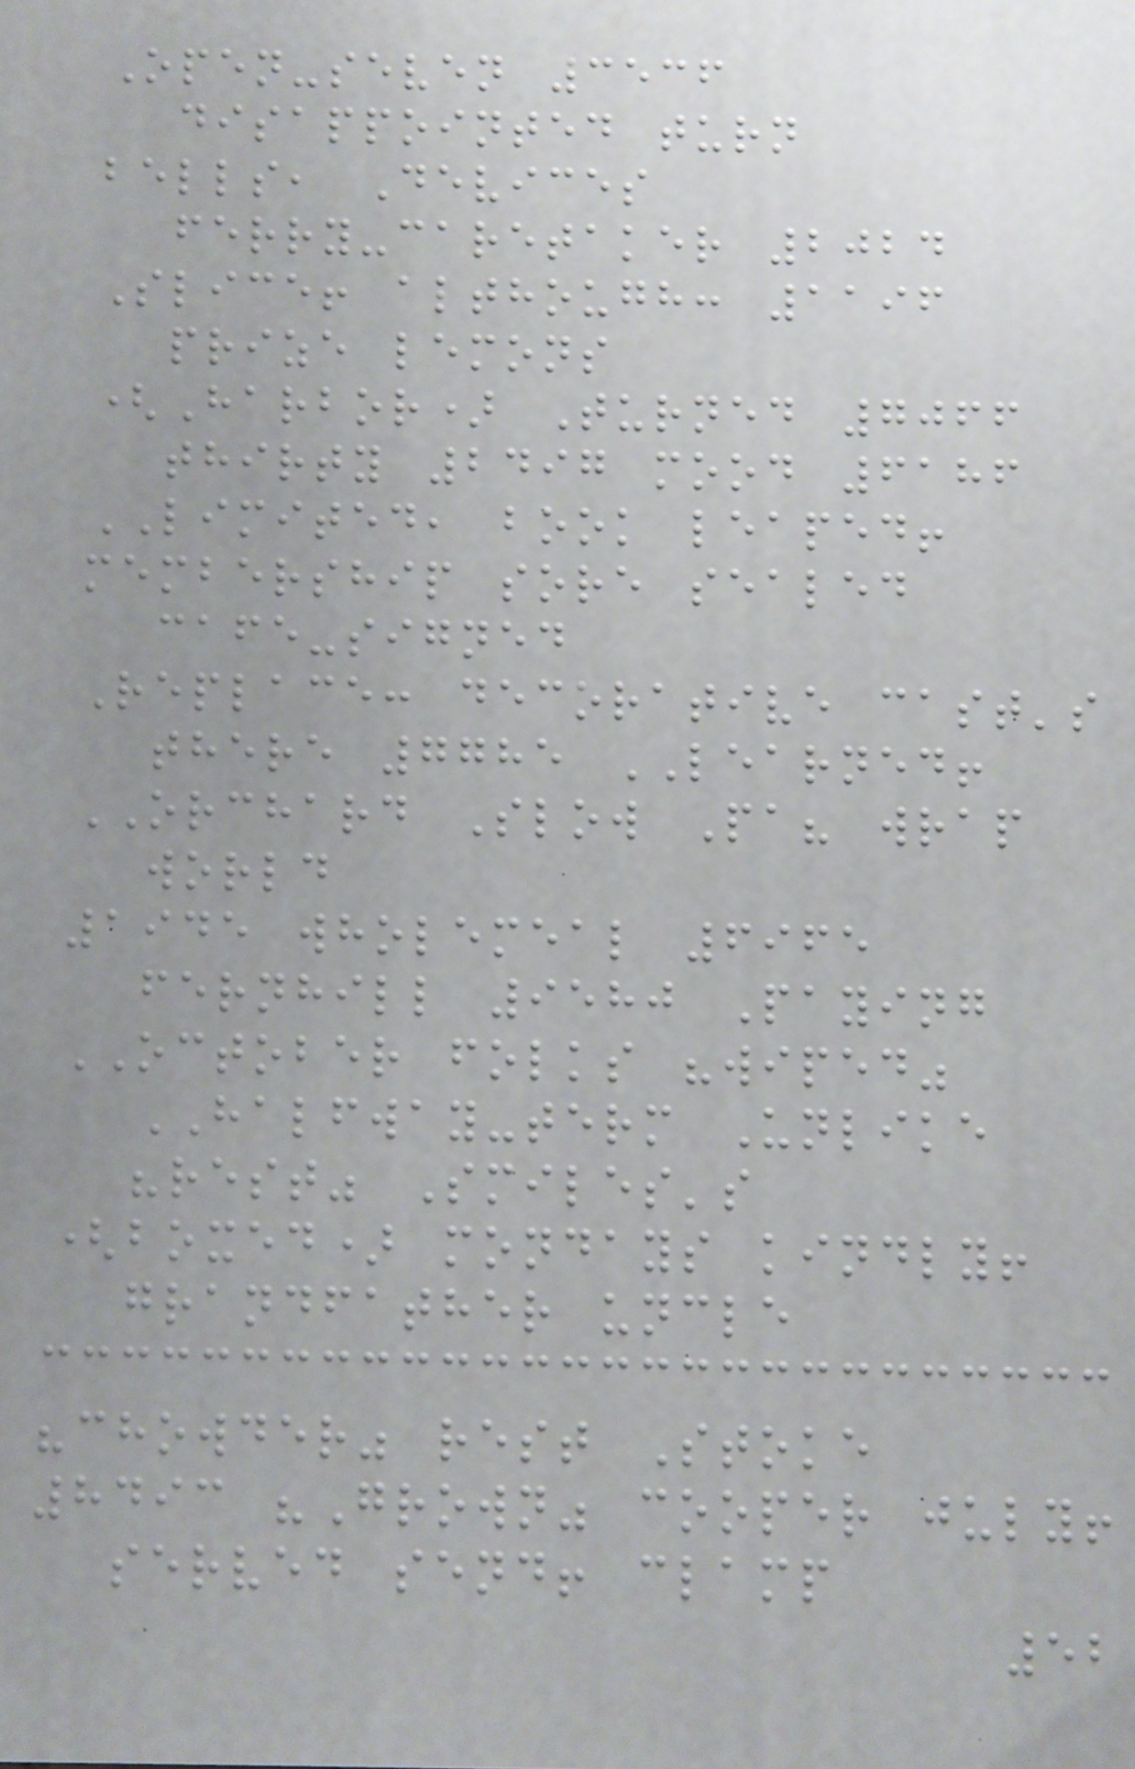Open-seven 3536
disappointed turn
bells, Devices
ferry-caretaker 2024
Slice! although: 1196
prize lemons
(Harbor) Turned 7066
thirty 2497 mood 6186
LIMITED, book leaped!
membership sore sealed
cafe-signed
Replace: decorative cast's
there 7785 LEARNED!
ORCHARD Slow Pa? wrap
world
1945 wholemeal 6965
fernhill 9580 Paying
OCTOBER folks "wiped"
HALFWAY-term Unlike
"rest" Smiles's
(boxed) mondays kindly!
grandfather uncle
"chowder" rest Stoke
8493 "Grown" cooper july!
served send! clamp
52
